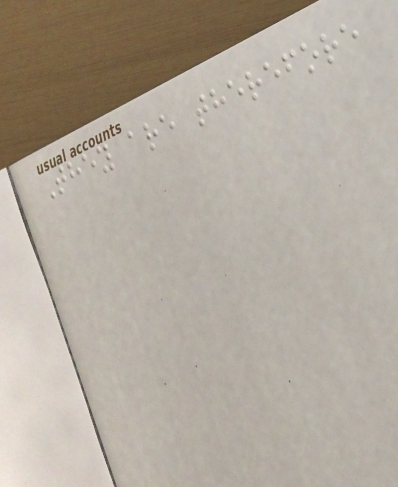They are therefore
